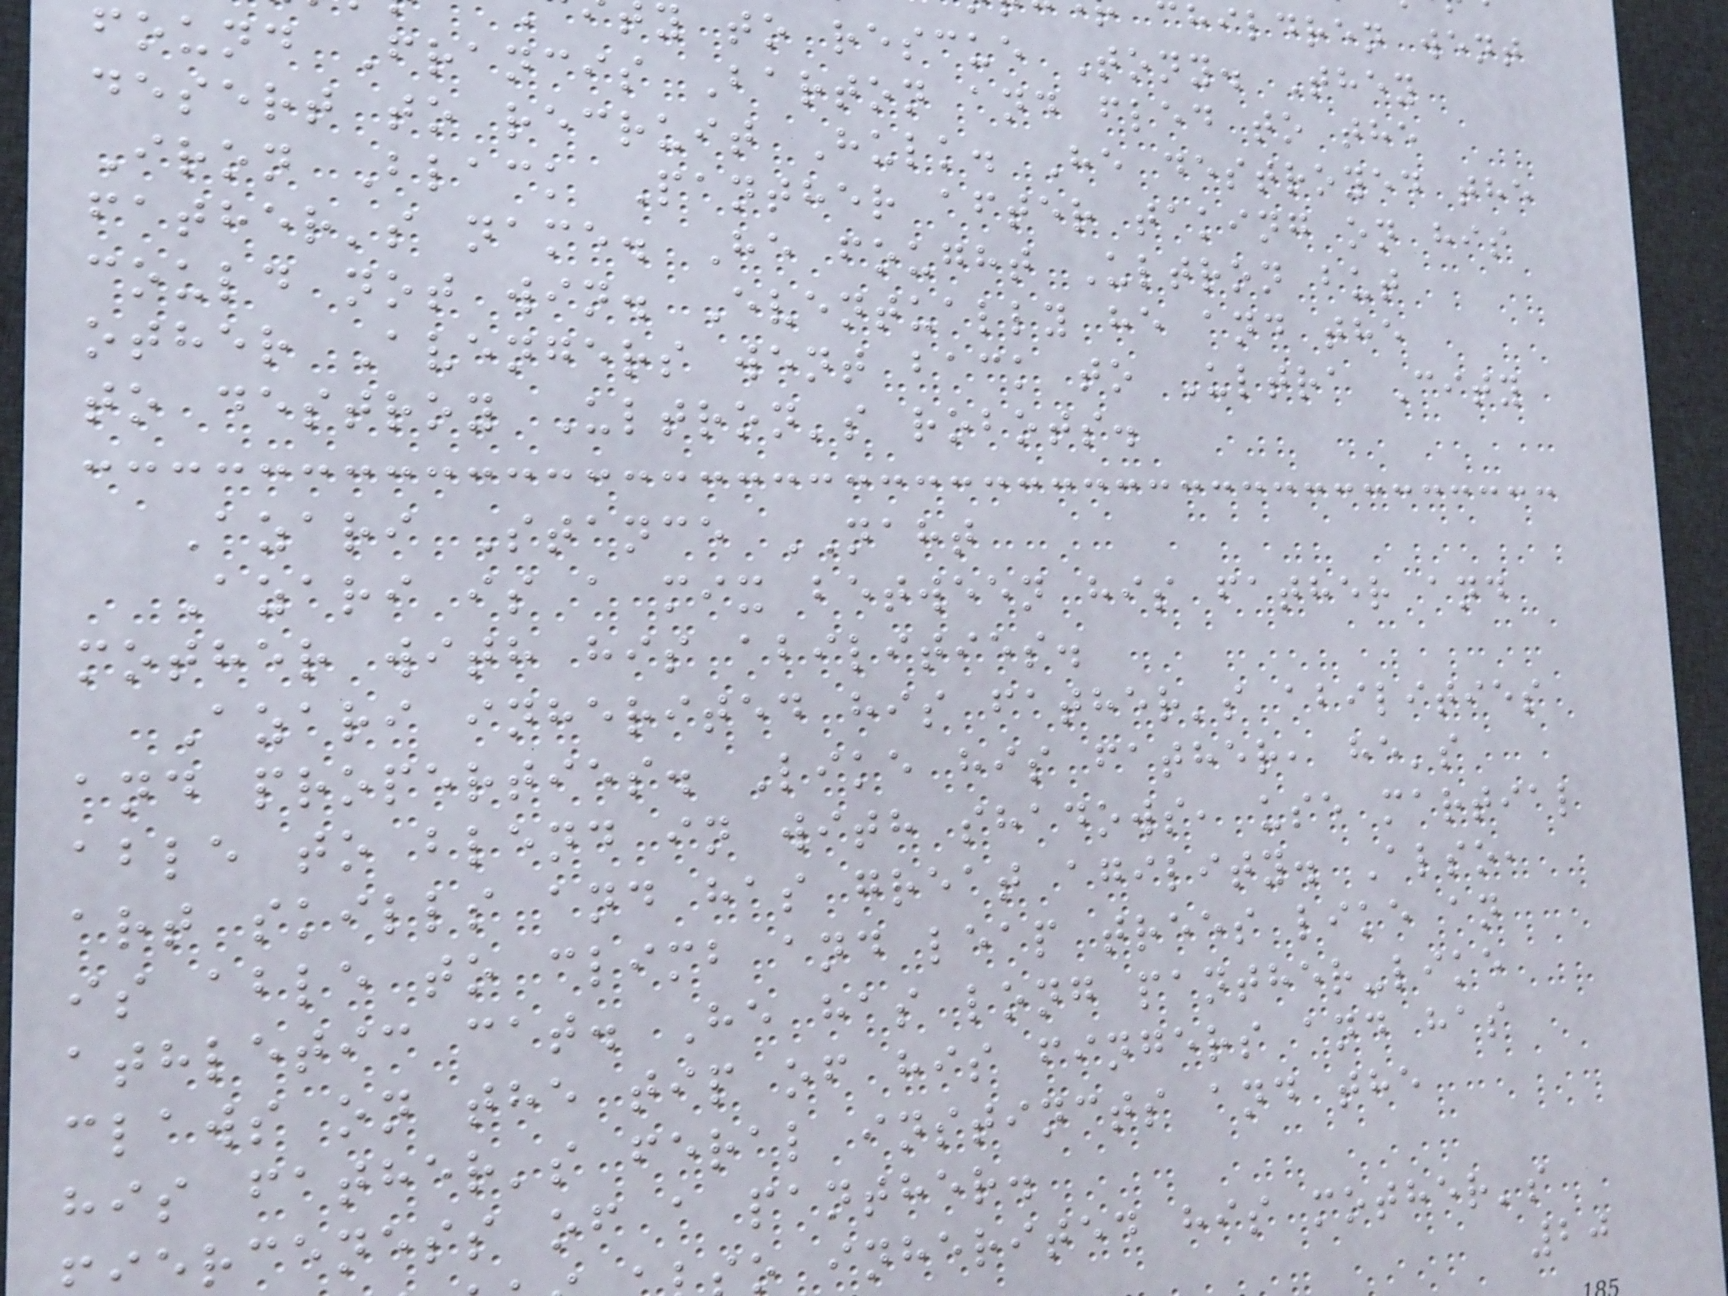hildren went
y to rescue Tony. They
found Francis Barton and fled to the
desert to recruit Hulk. He destroyed the
Iron Black Panther after taking on his
father's name. He fought Ultron but
could not win. Eventually he and the
other Avengers went back to Ultra City
to destroy Ultron's robots.
Azari Stance NAHT
Azari is a mix between his father and
mother with his abilities.
Azari inherited his father's abilities
and properties. Like his father, he's
able to blend in with shadows, use martial
art skills and has great agility. Also,
is able to climb and leap trees like an
athletic cat. He has long panther-like
claws on the tip of his fingers and has
his father's feral instincts and the
erceness of a panther.
o inherited his mother's
20
